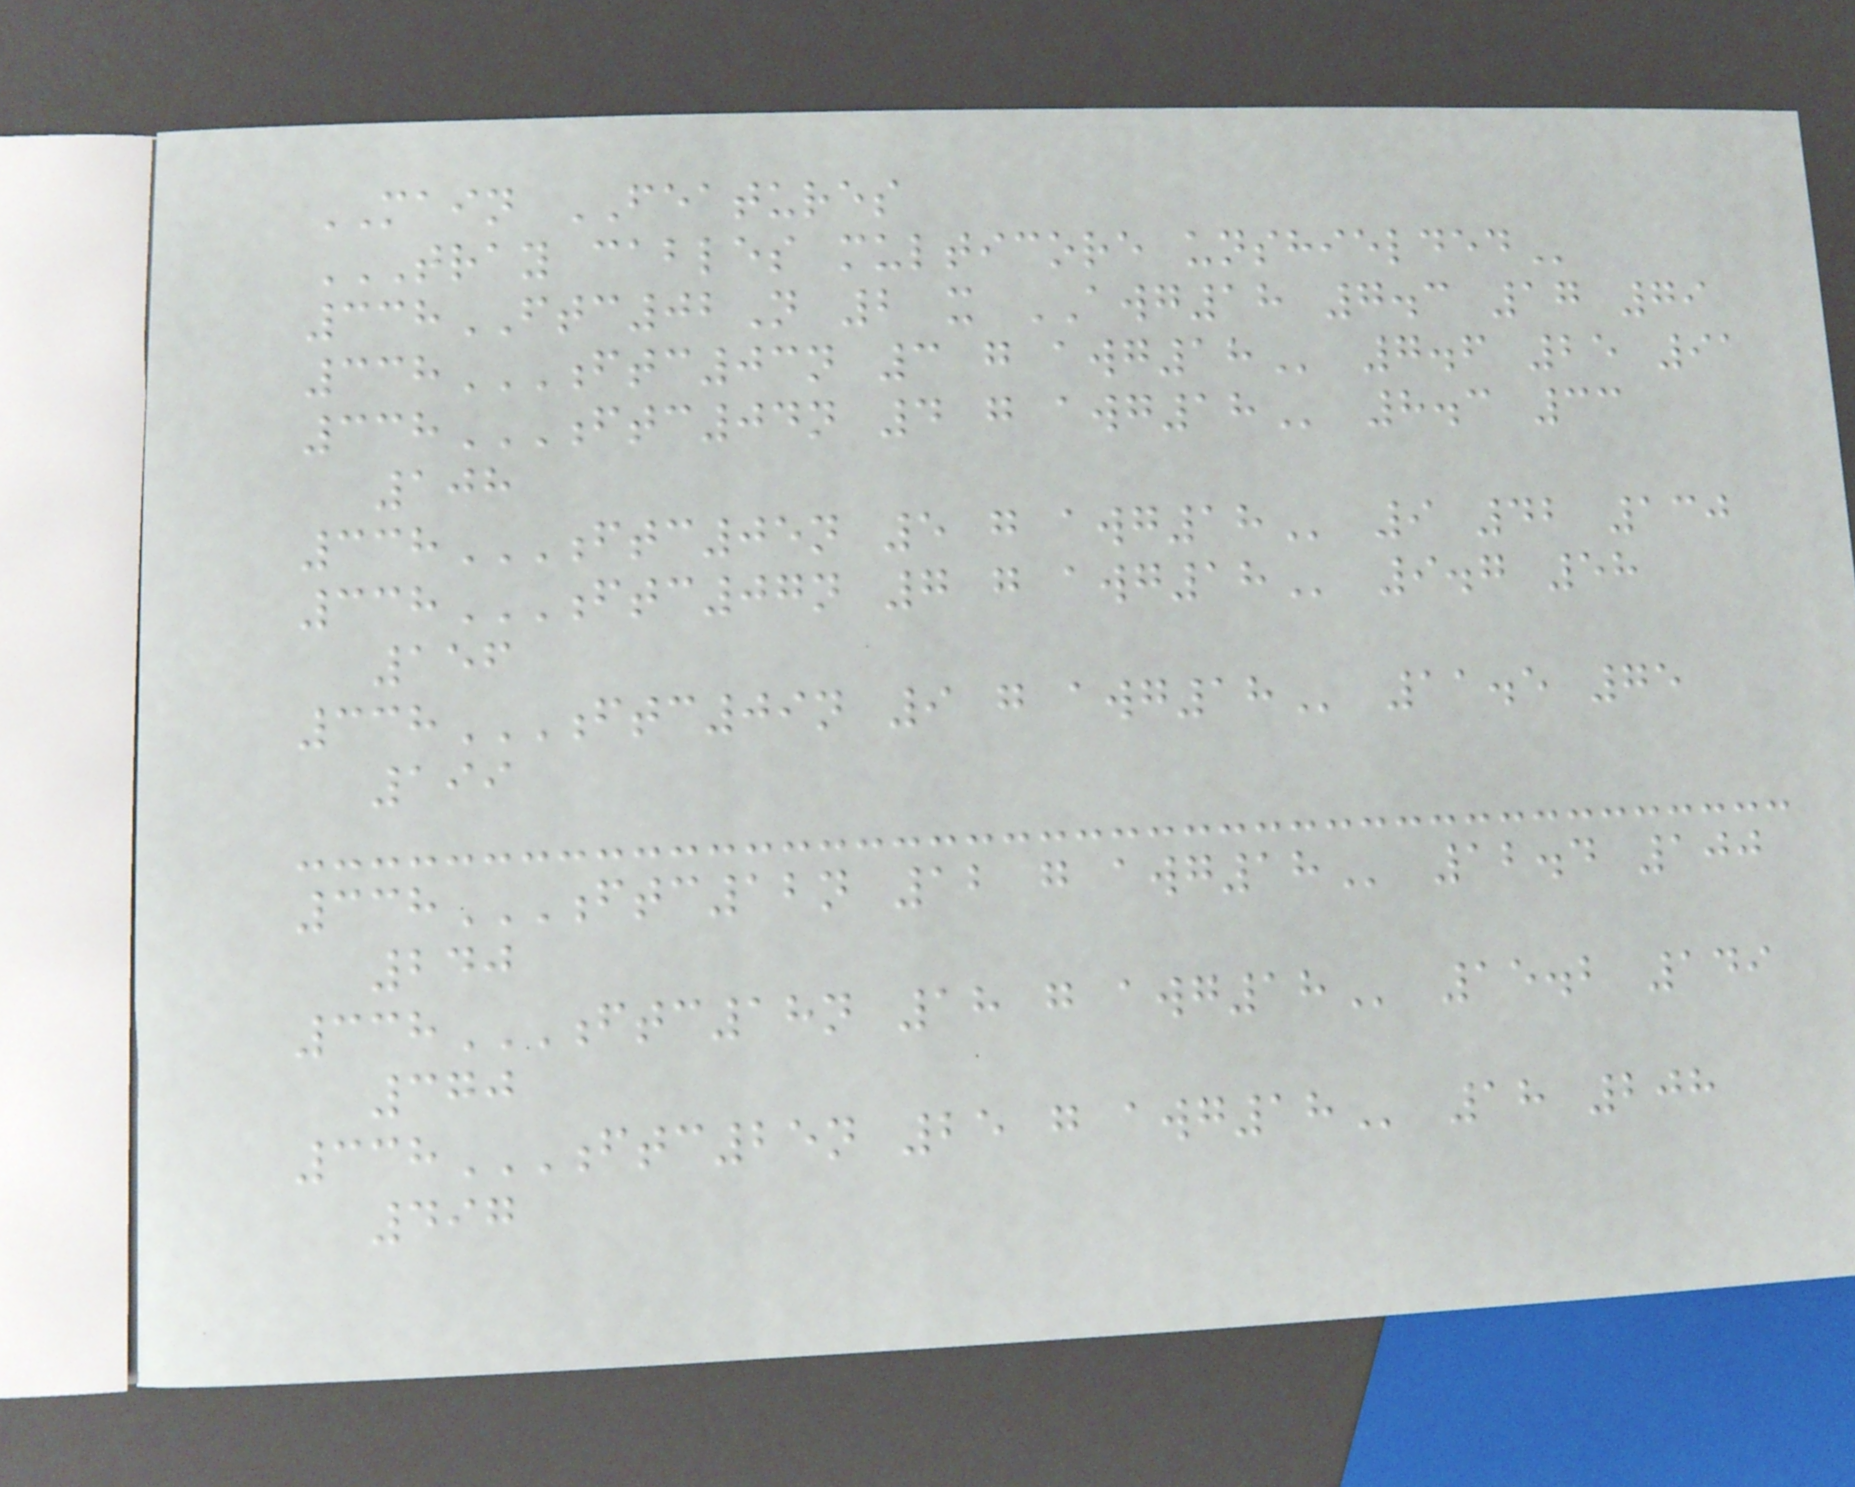MAIN FEATURES
TRAY CABLES MULTICORE UNSHIELDED
338FTC02N 2 x AWG18 7.3 17 79
338FTC03N 3 G AWG18 7.6 25 91
338FTC04N 4 G AWG18 8.3 33
108
338FTC05N 5 G AWG18 9 42 130
338FTC07N 7 G AWG18 9.7 58
156
338FTC09N 9 G AWG18 11.5 75
199
338FTC12N 12 G AWG18 12.4 100
240
338FTC18N 18 G AWG18 15.2 149
370
338FTC25N 25 G AWG18 18 208
497
